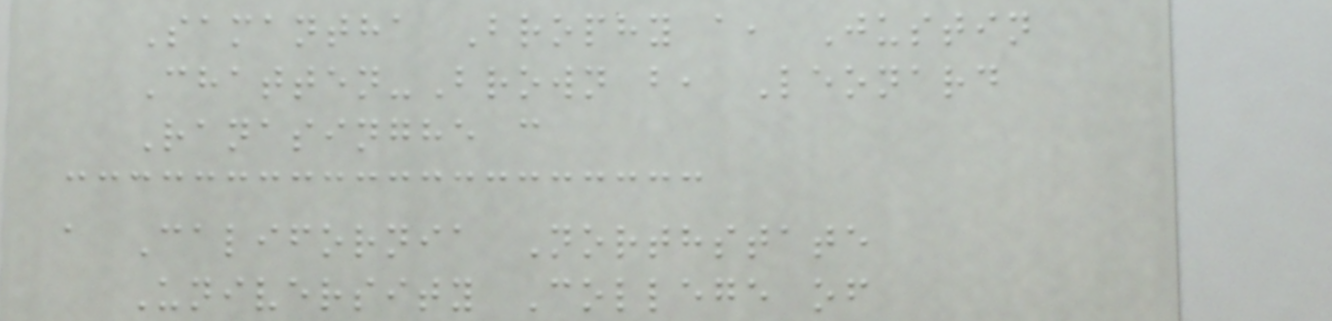Samantha Brophy a, Justin
Chatten-Brown b, Leonard
Ranasinghe c
a California Northstate
University College of
